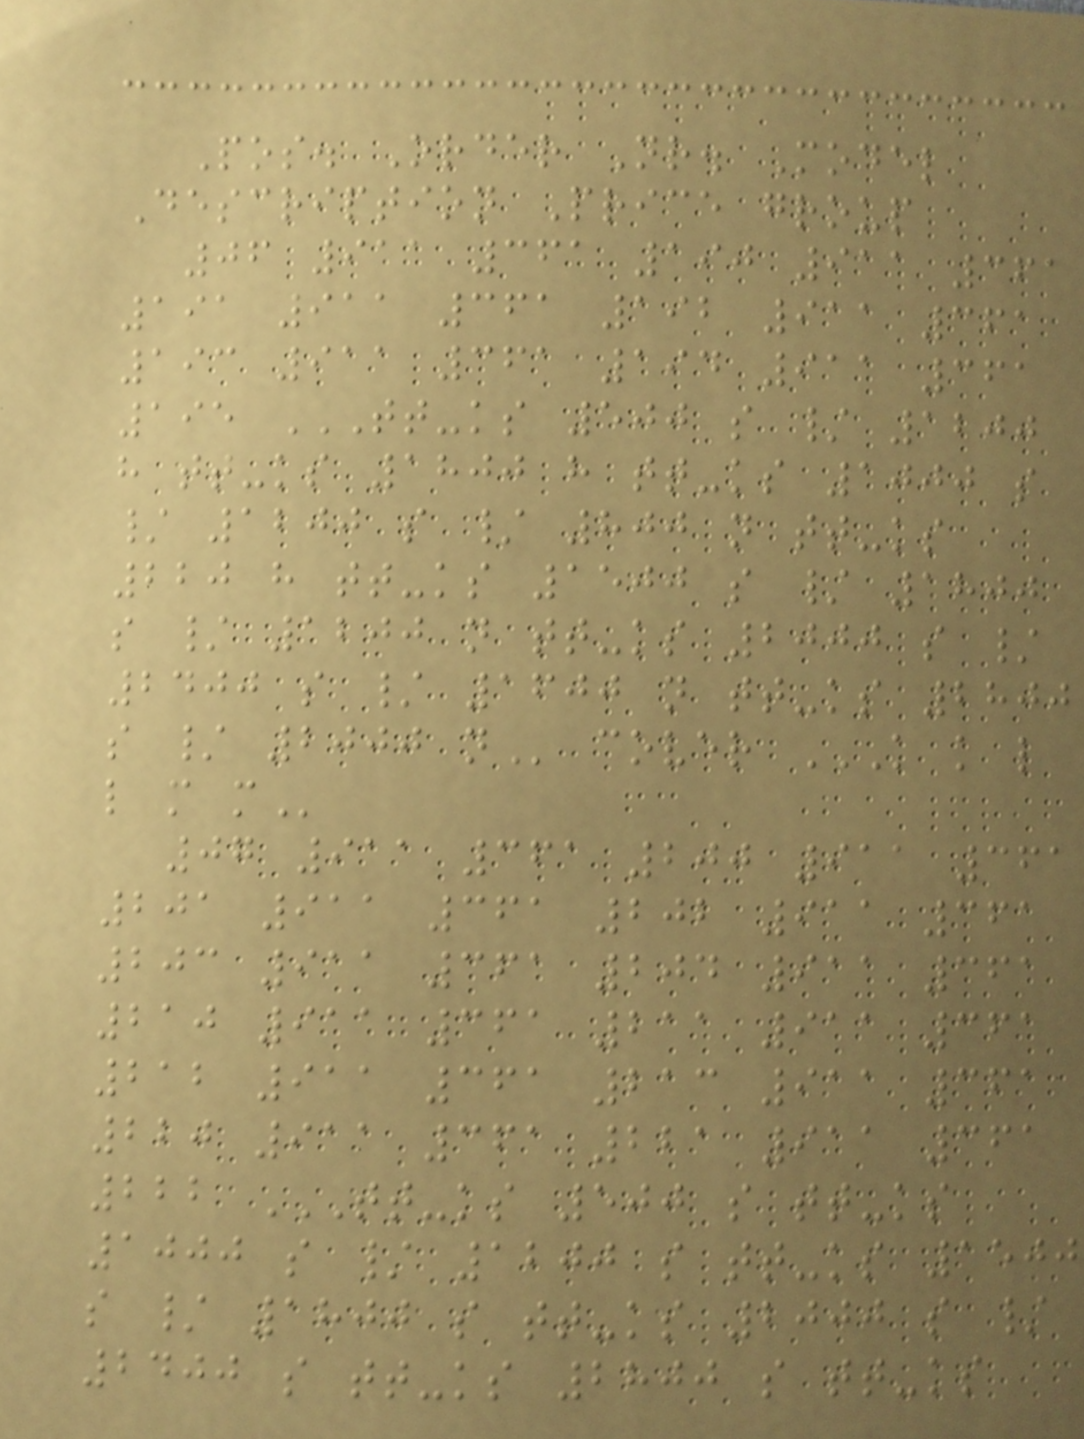Pos. Order Nr. Model
Description Price group
06 911 361 190 911 361
191 911 361 192 911 361
193 911 361 194 911 361
195 TT-KS 500 S / 1200
H TT-KS 1800 H TT-KS 1000 S
/ 1200 S / 800 N TT-KS
220 H TT-KS 1500 S / 1800
S / 1200 N TT-KS 2000 S /
2400 S / 1600 N TT-KS 2800
S / 2000 N cover K K L
L M M
07 911 361 200 911 361
201 911 361 202 911 361
203 911 361 204 911 361
210 911 361 211 911 361
212 911 361 213 911 361
220 911 361 221 911 361
222 TT-KS 500 S TT-KS
1000 S / 1200 S TT-KS 1500
S / 1800 S TT-KS 2000 S /
2400 S TT-KS 2800 S TT-KS
